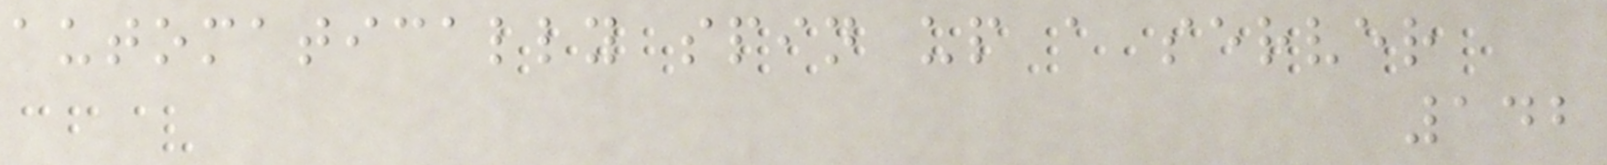automatically spin up a server
142
